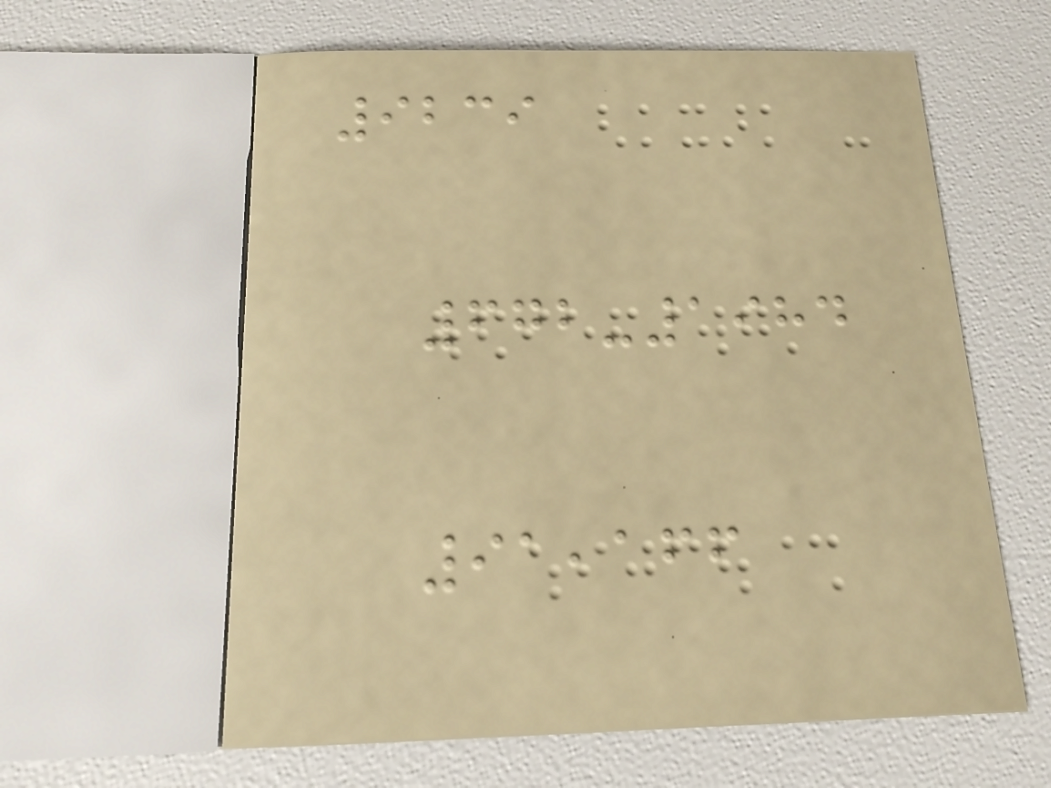9239
672-1984
91,166
